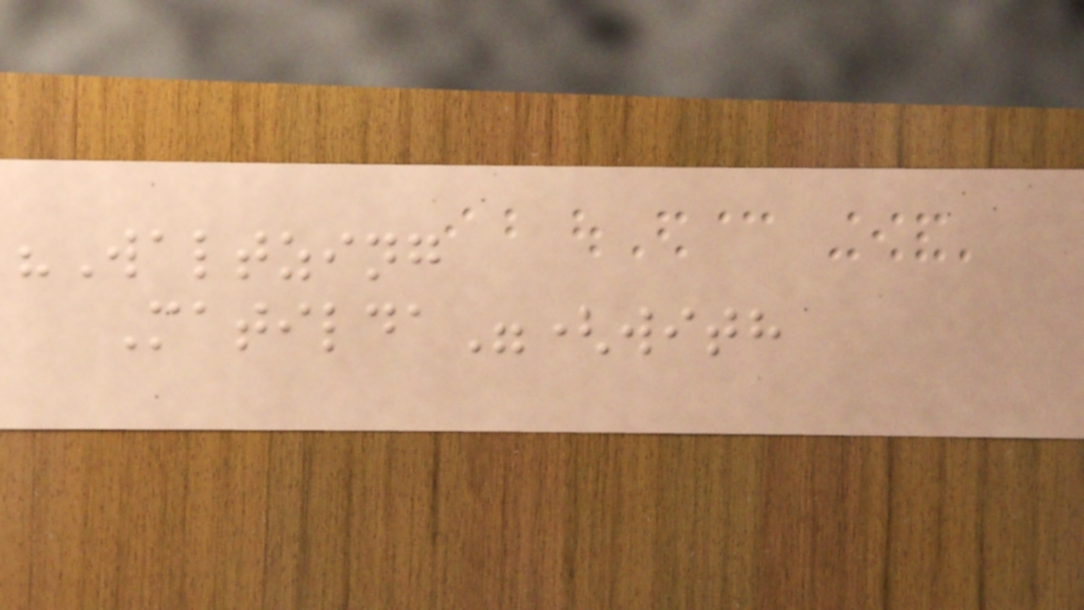"Waltzing
Matilda"(with
